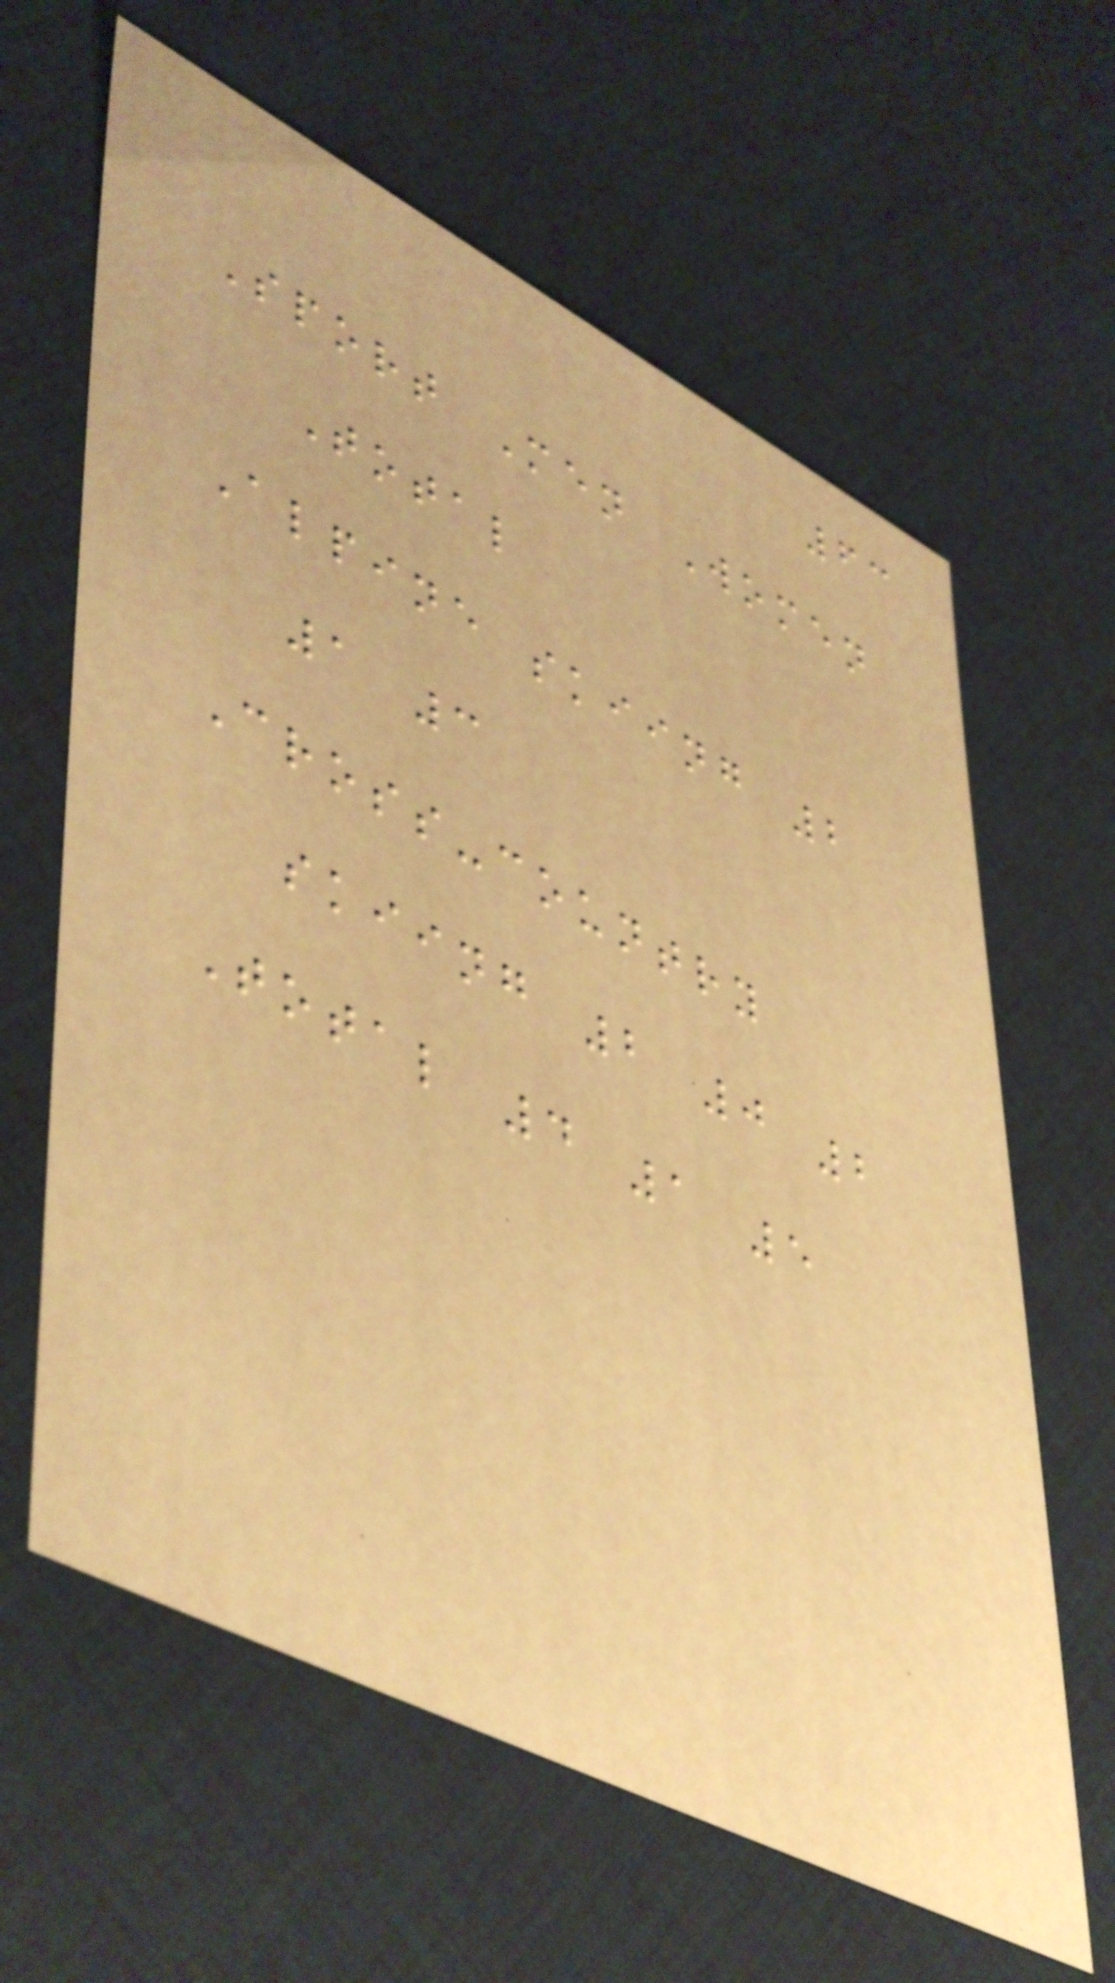63
Sport Men Women
Total
Alpine skiing 2
1 3
Cross-country
skiing 2 0 2
Total 4 1 5
